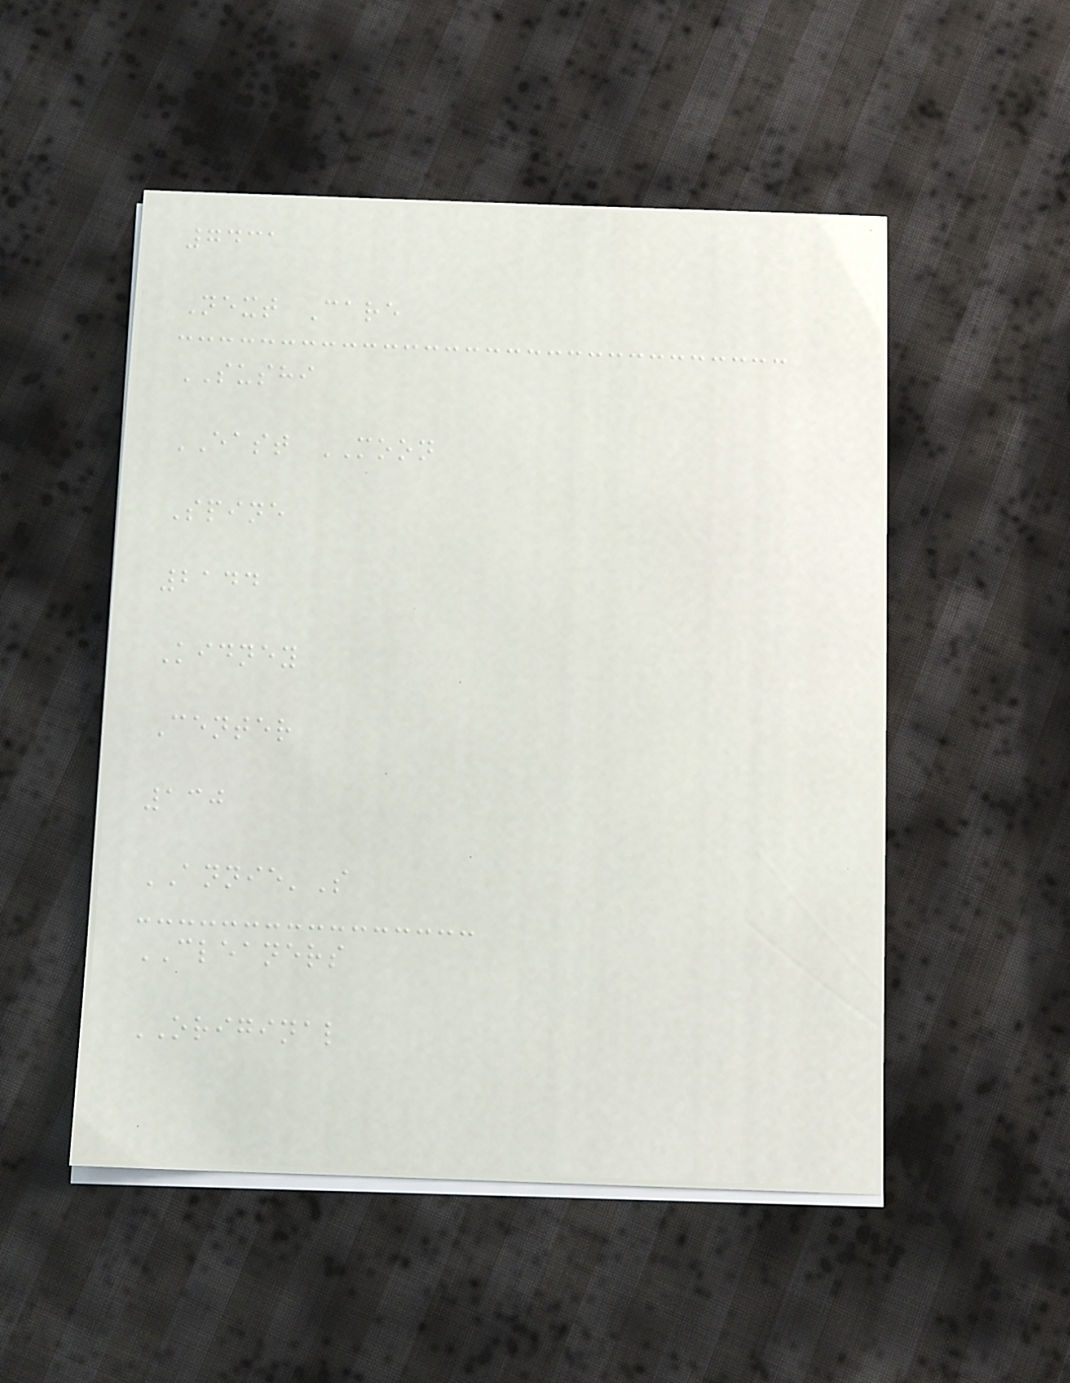7431
Next Care
SUSHI
EAST MOON
Spine
2144
Kidney
Center
130
ANNIE'S
CLEANERS
ORIGINAL
